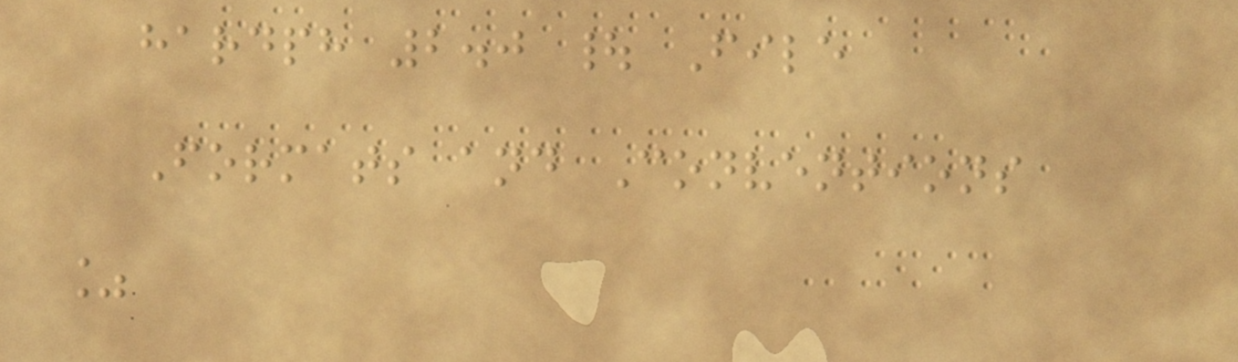hardph 2.0 | File
Formats and Conventions
%
